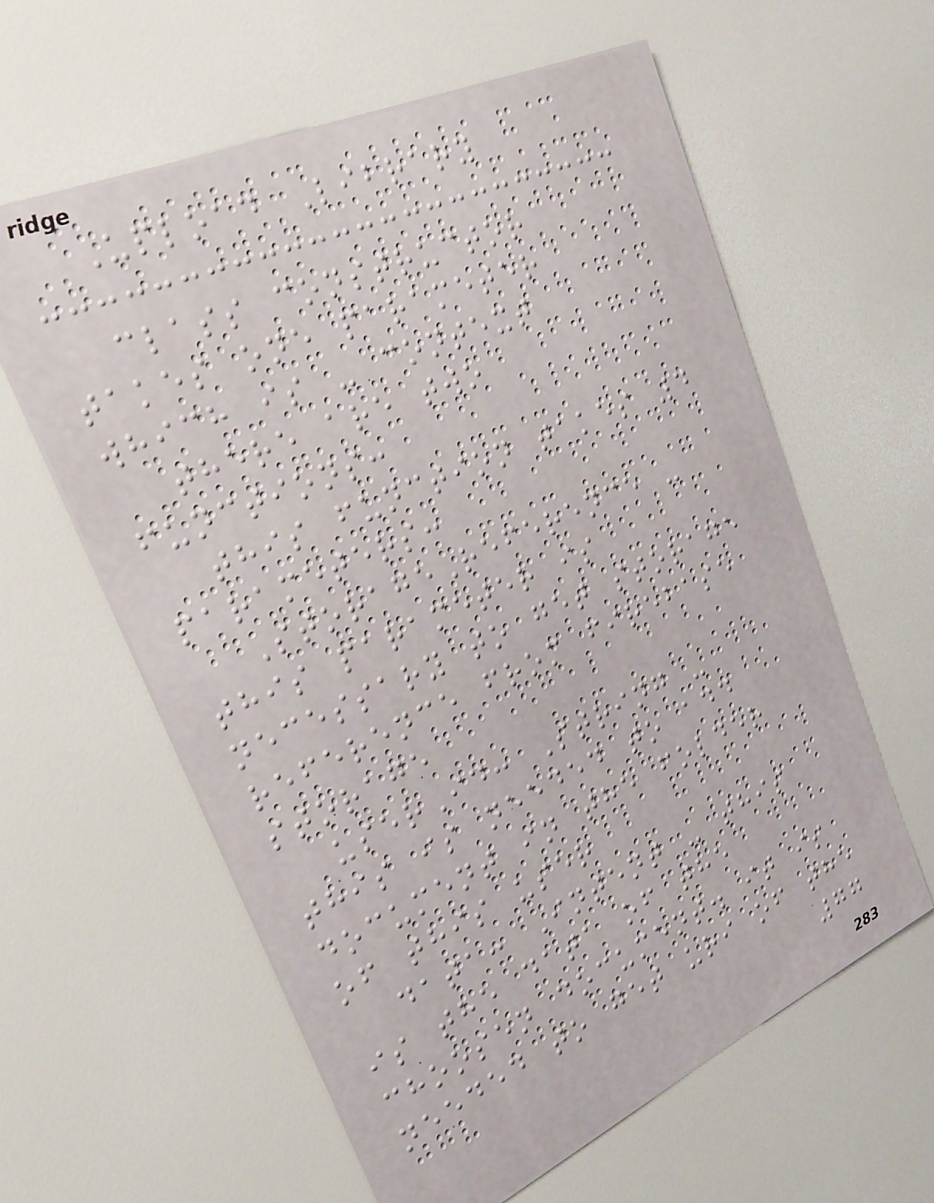Upload Library
class constructor
takes one parameter
which is - context
there are two
functions:
this function takes 4
parameters:
StorageReference -
this parameter is
necessary to get storage
reference from firebase
storage
userId: String -
this is needed to add
document in the folder
of this user
data: Intent - this
is the data of the
choosen document. it is
needed to get uri of the
77
